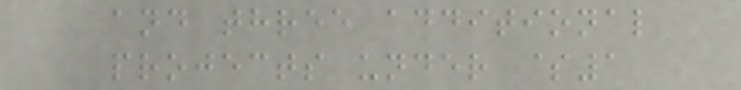and three additional
projects under $1
